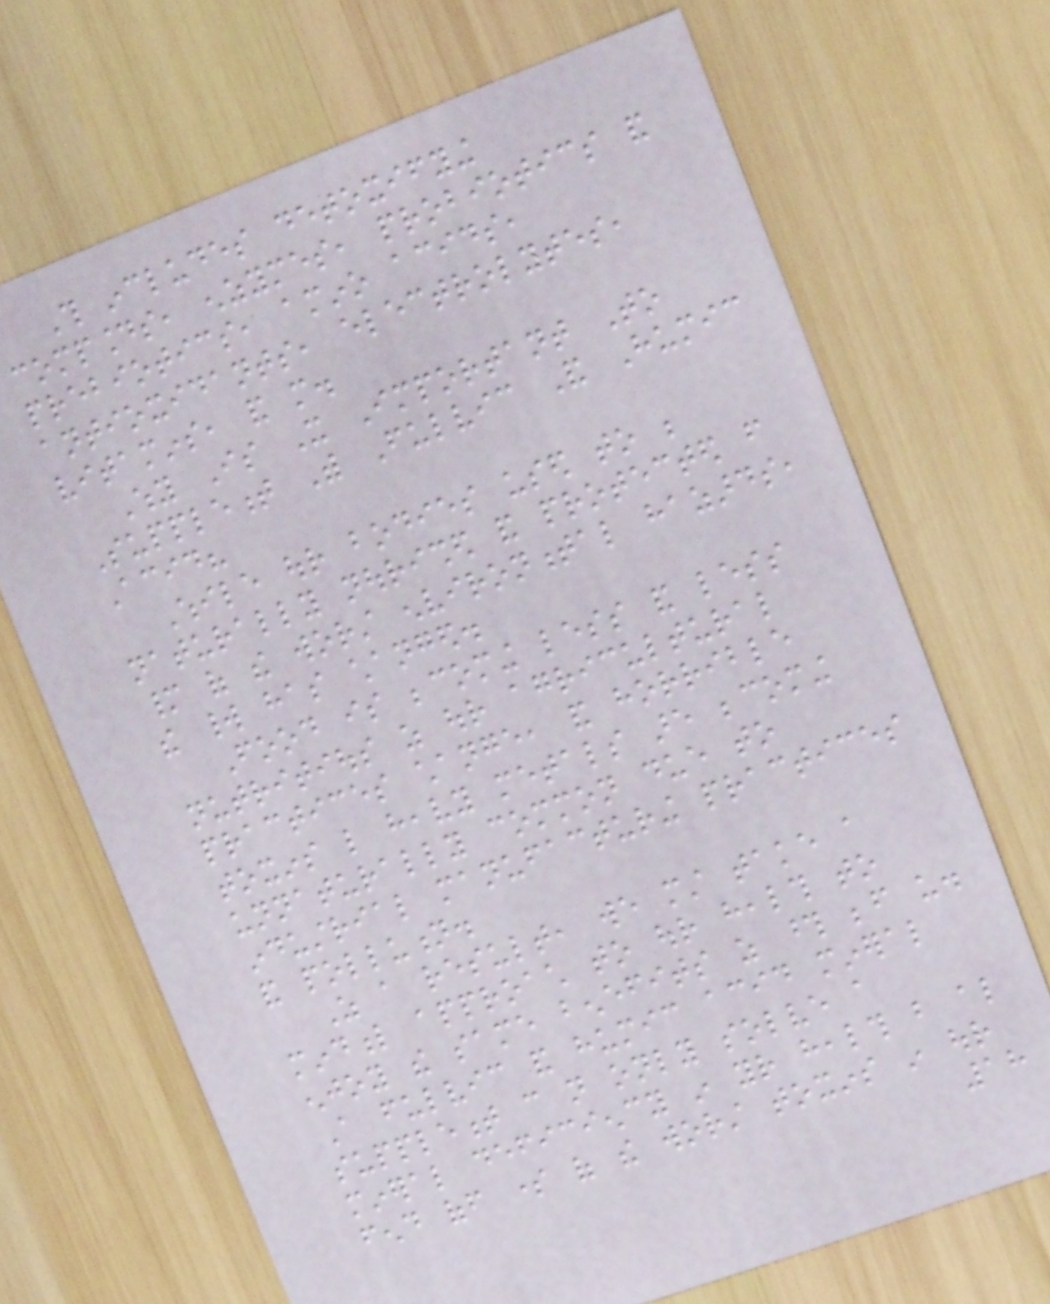This includes detoxifying
compounds, enzymes, probiotics and
prebiotics, amino acids,
antioxidants, electrolytes,
vitamins, and more.
Why Is It Important To
Supplement With Fulvic And Humic
Acid?
While our bodies used to be
naturally nourished and protected from
many of the worst environmental hazards,
the world has changed.
Food is becoming less and less
nutritious as our agricultural
practices change, and horrible
toxins like heavy metals are becoming
unnaturally common due to
industrial manufacturing practices
and pollution.
As a result, we must take a
mindful approach to our health to
enjoy the same benefits as those before us.
A fulvic and humic acid mineral
supplement can not only solve a
mineral deficiency in your health but also
fend off some of the worst toxins in our
18
